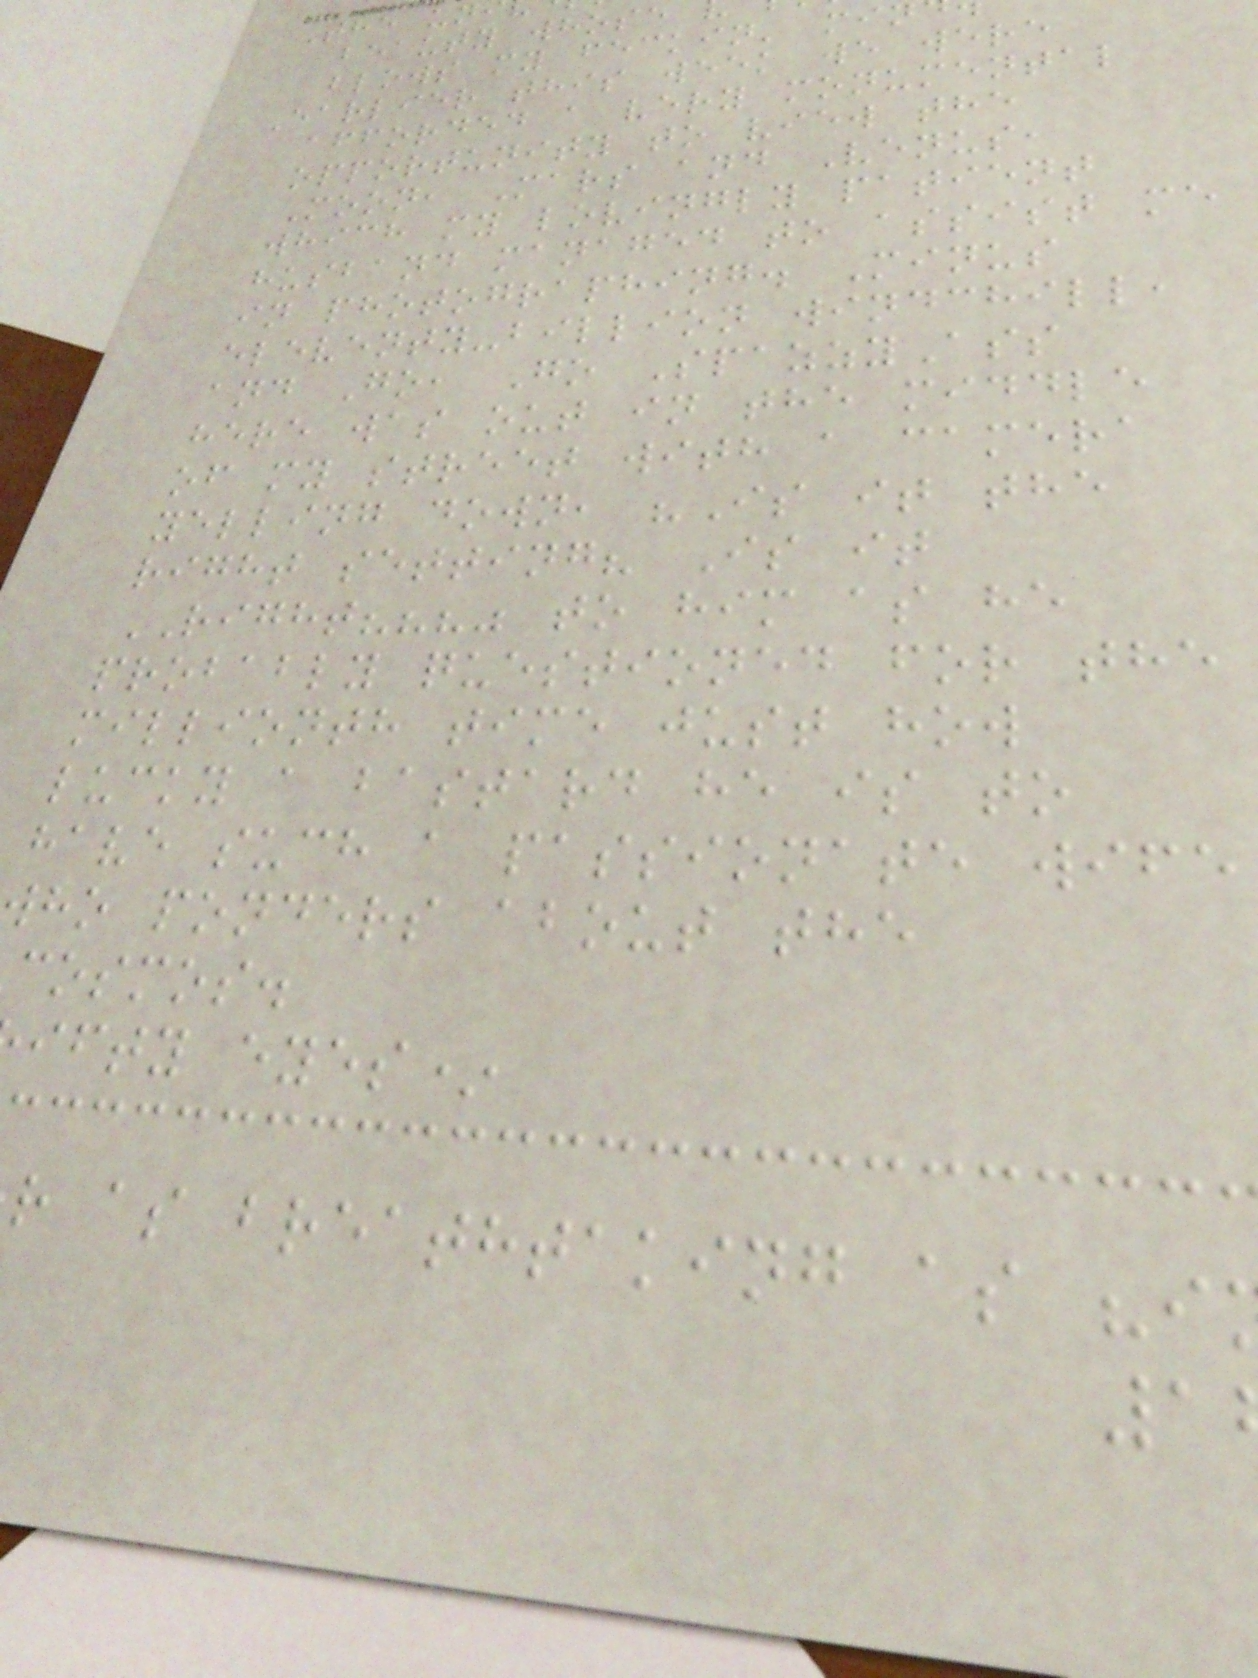beauty whose
blows my feckin' mi
Earlier this week we were
afforded a very monumental
opportunity to view the
Moon, Mars and Venus,
which my lovingly patient
husband managed to assist me
in photographing. Minus
eleventy-billion windchill,
and Go, Go SpazzyAss
here was out in the middle
of my street with a camera
yelling down, "Is it the
right setting? Is it
RIGHT???" to him as he
probably questioned for the
millionth time just how
lucky a bastard he is to
have such a passionate wife
ho ponders about the
cosmos.
ifty eyes*
r as breathtaking as "i
